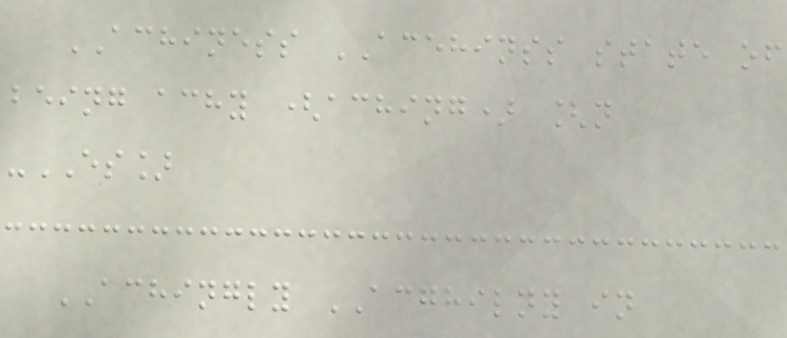ACHINESS ACEHINSS state of
being achy (aching) [n
-ES]
ACHINGLY ACGHILNY in
